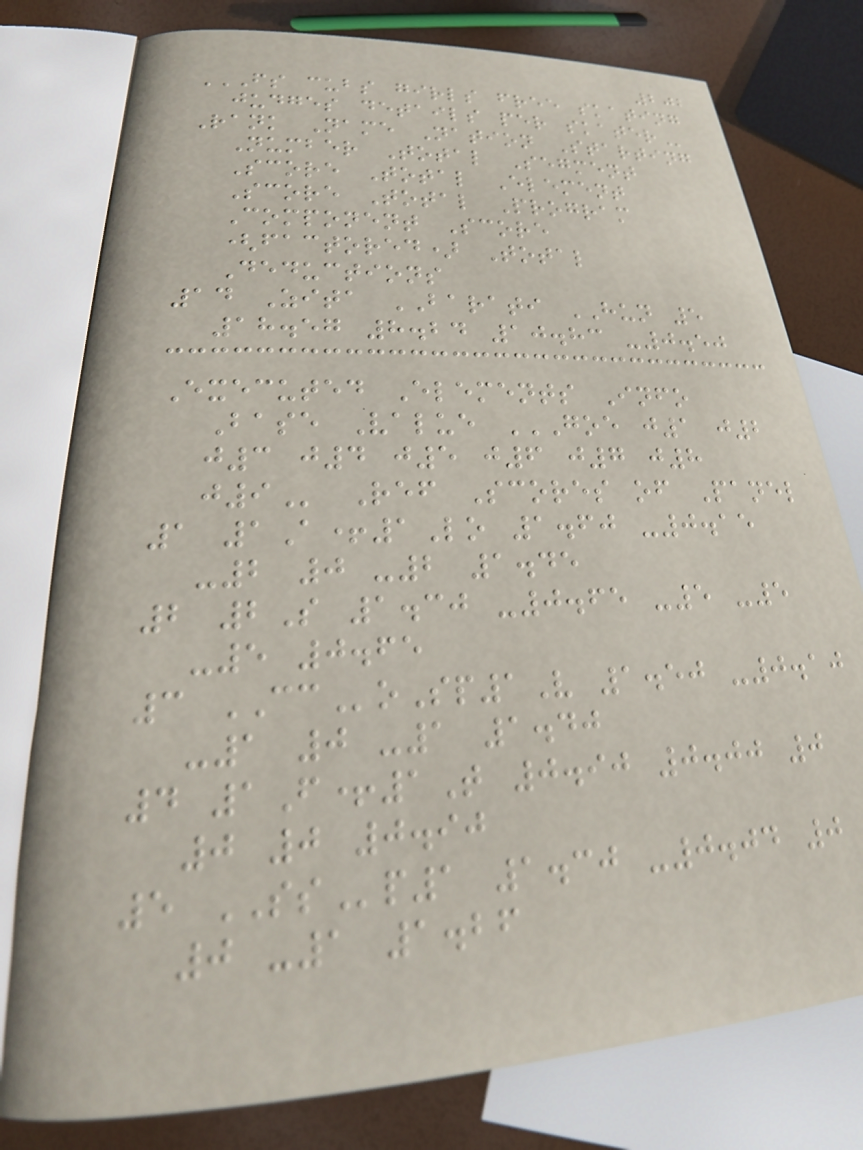202
FS CUBS GIRLS FREE SKATING
JUDGES DETAILS PER SKATER
Rank Name Nation Starting
Number Total Segment
Score Total Element
Score Total Program
Component Score
(factored) Total
Deductions
14 Zita BARATI HUN 5
18.57 8.24 10.83 -0.50
Executed Elements Info
Base Value GOE J1 J2
J3 J4 J5 J6 J7 J8
J9 Ref Scores of Panel
1 1A+1Lo 1.60 -0.15
-2 0 -2 1.45
2 2S 1.30 -0.65 -5 -5
-5 0.65
3 CCoSp1V 1.50 -0.10
-1 0 -1 1.40
4 1F+1T 0.90 0.00 0
0 0 0.90
5 SSp1 1.30 -0.04 0
0 -1 1.26
